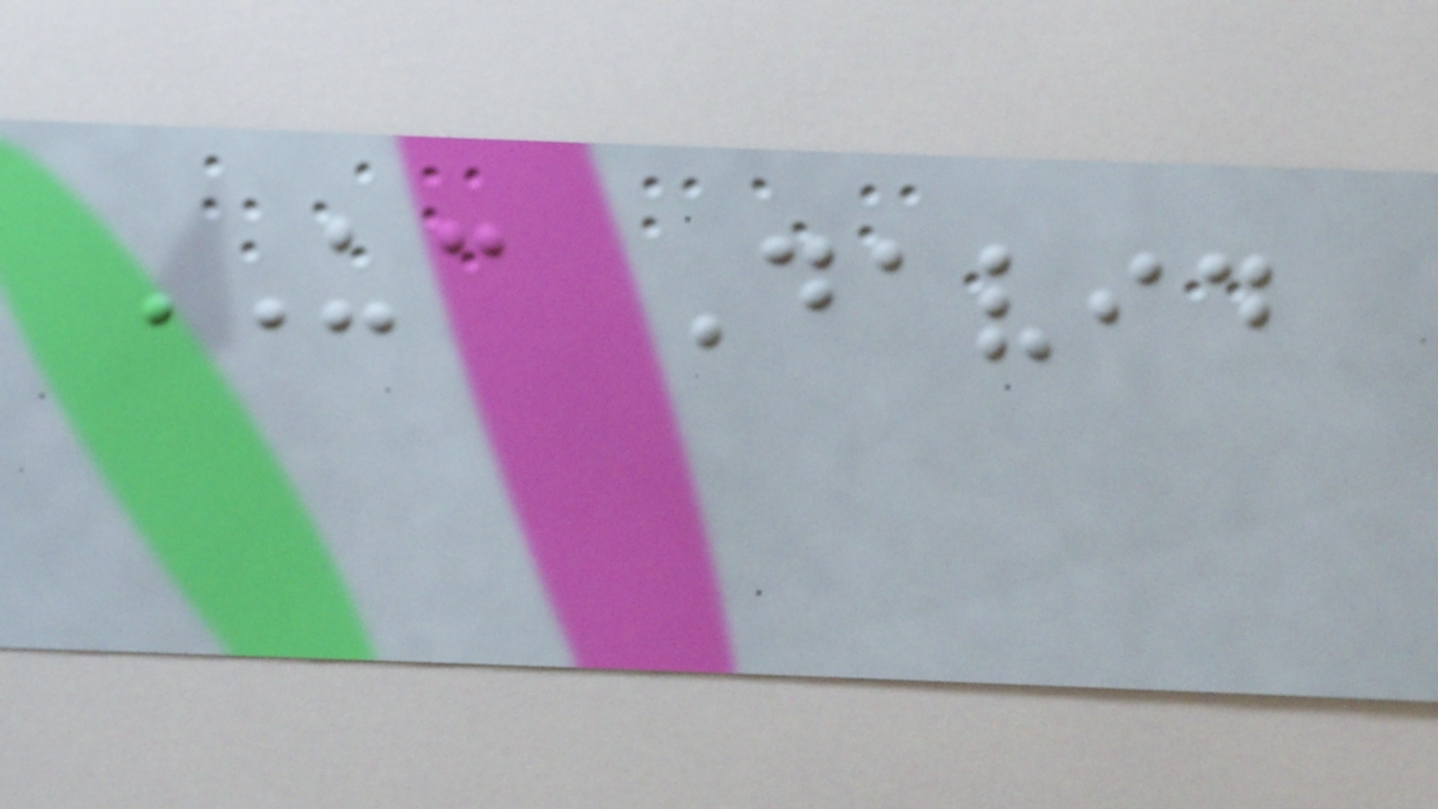UC David
